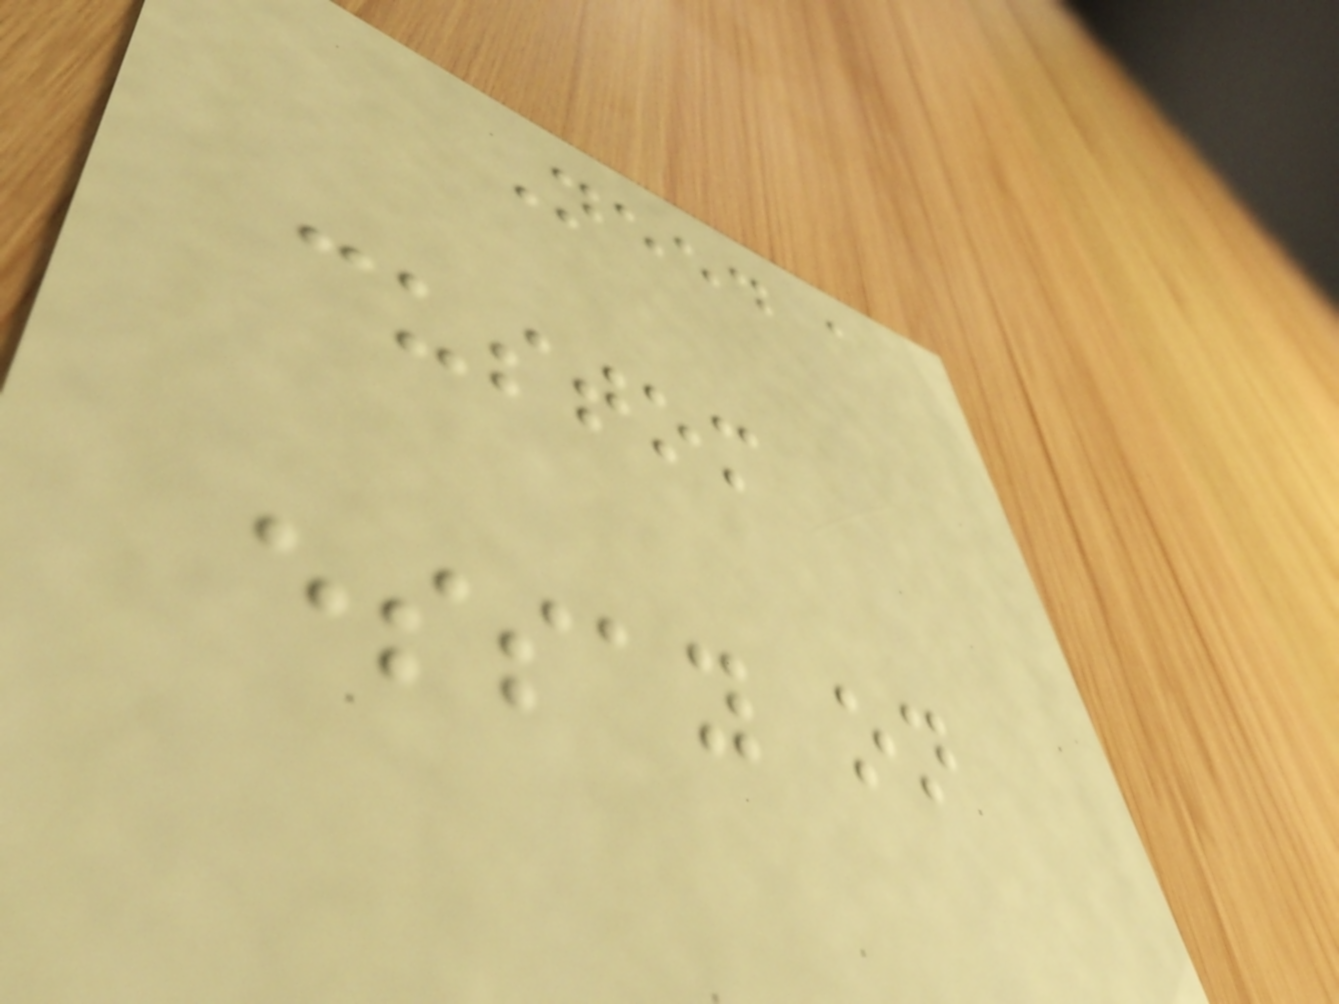Need a
custom
essay on
